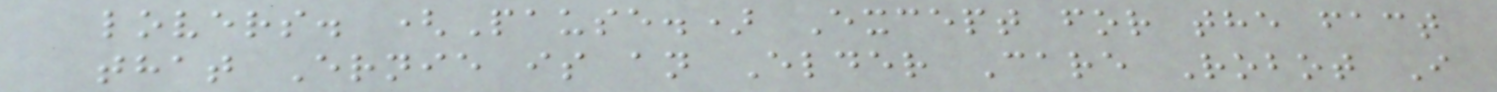lovers. (Pause.) Except for the fact
that Ernie is an Elder Care Robot I
